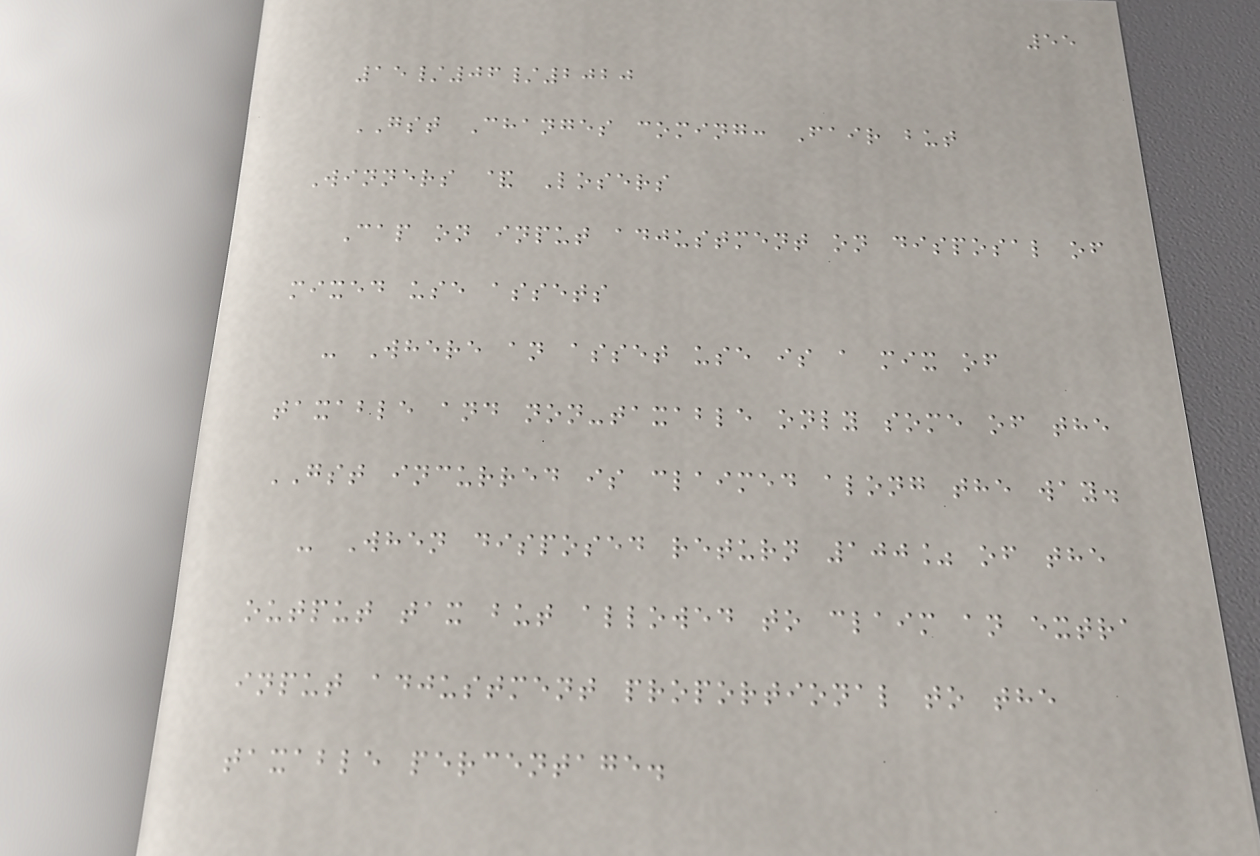55
15/06/2020
GST Changes coming: Fair but
Winners & Losers
Cap on input adjustment on disposal of
mixed use assets
- Where an asset use is a mix of
taxable and non-taxable only some of the
GST incurred is claimed along the way.
- When disposed return 100% of the
output tax but allowed to claim an extra
input adjustment proportional to the
taxable percentage.
